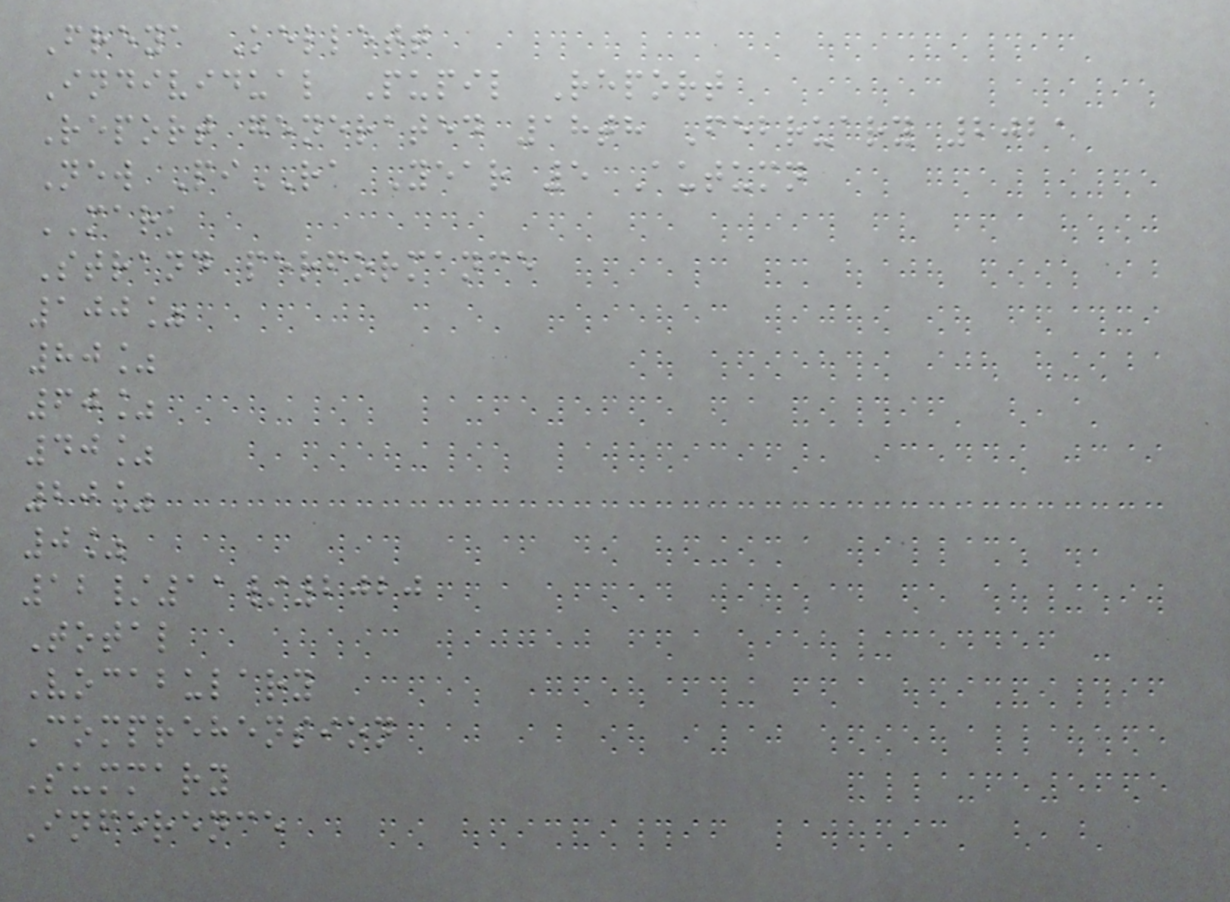Freya Kellett
Individual Pupil Report
Report generated 18th February 2021
New PiRA Year 5 Autumn
MARK
Strand performance
100%
80%
60%
40%
20%
0%
12/11/2020
Total
Vocabulary
Comprehension
Summary
Inference
